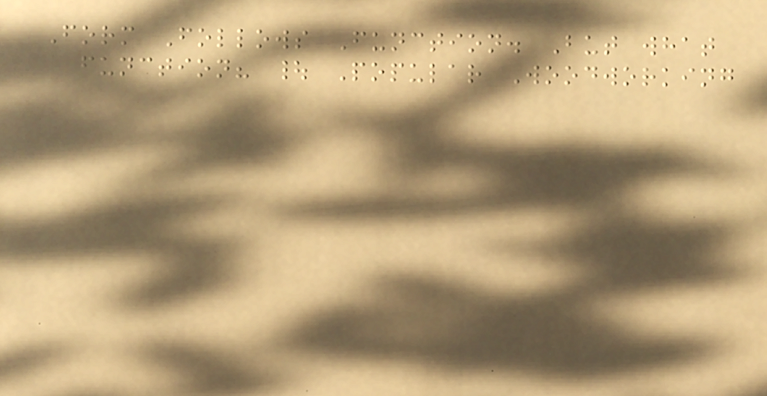Form Follows Function. But what
function? | Popular Woodworking
